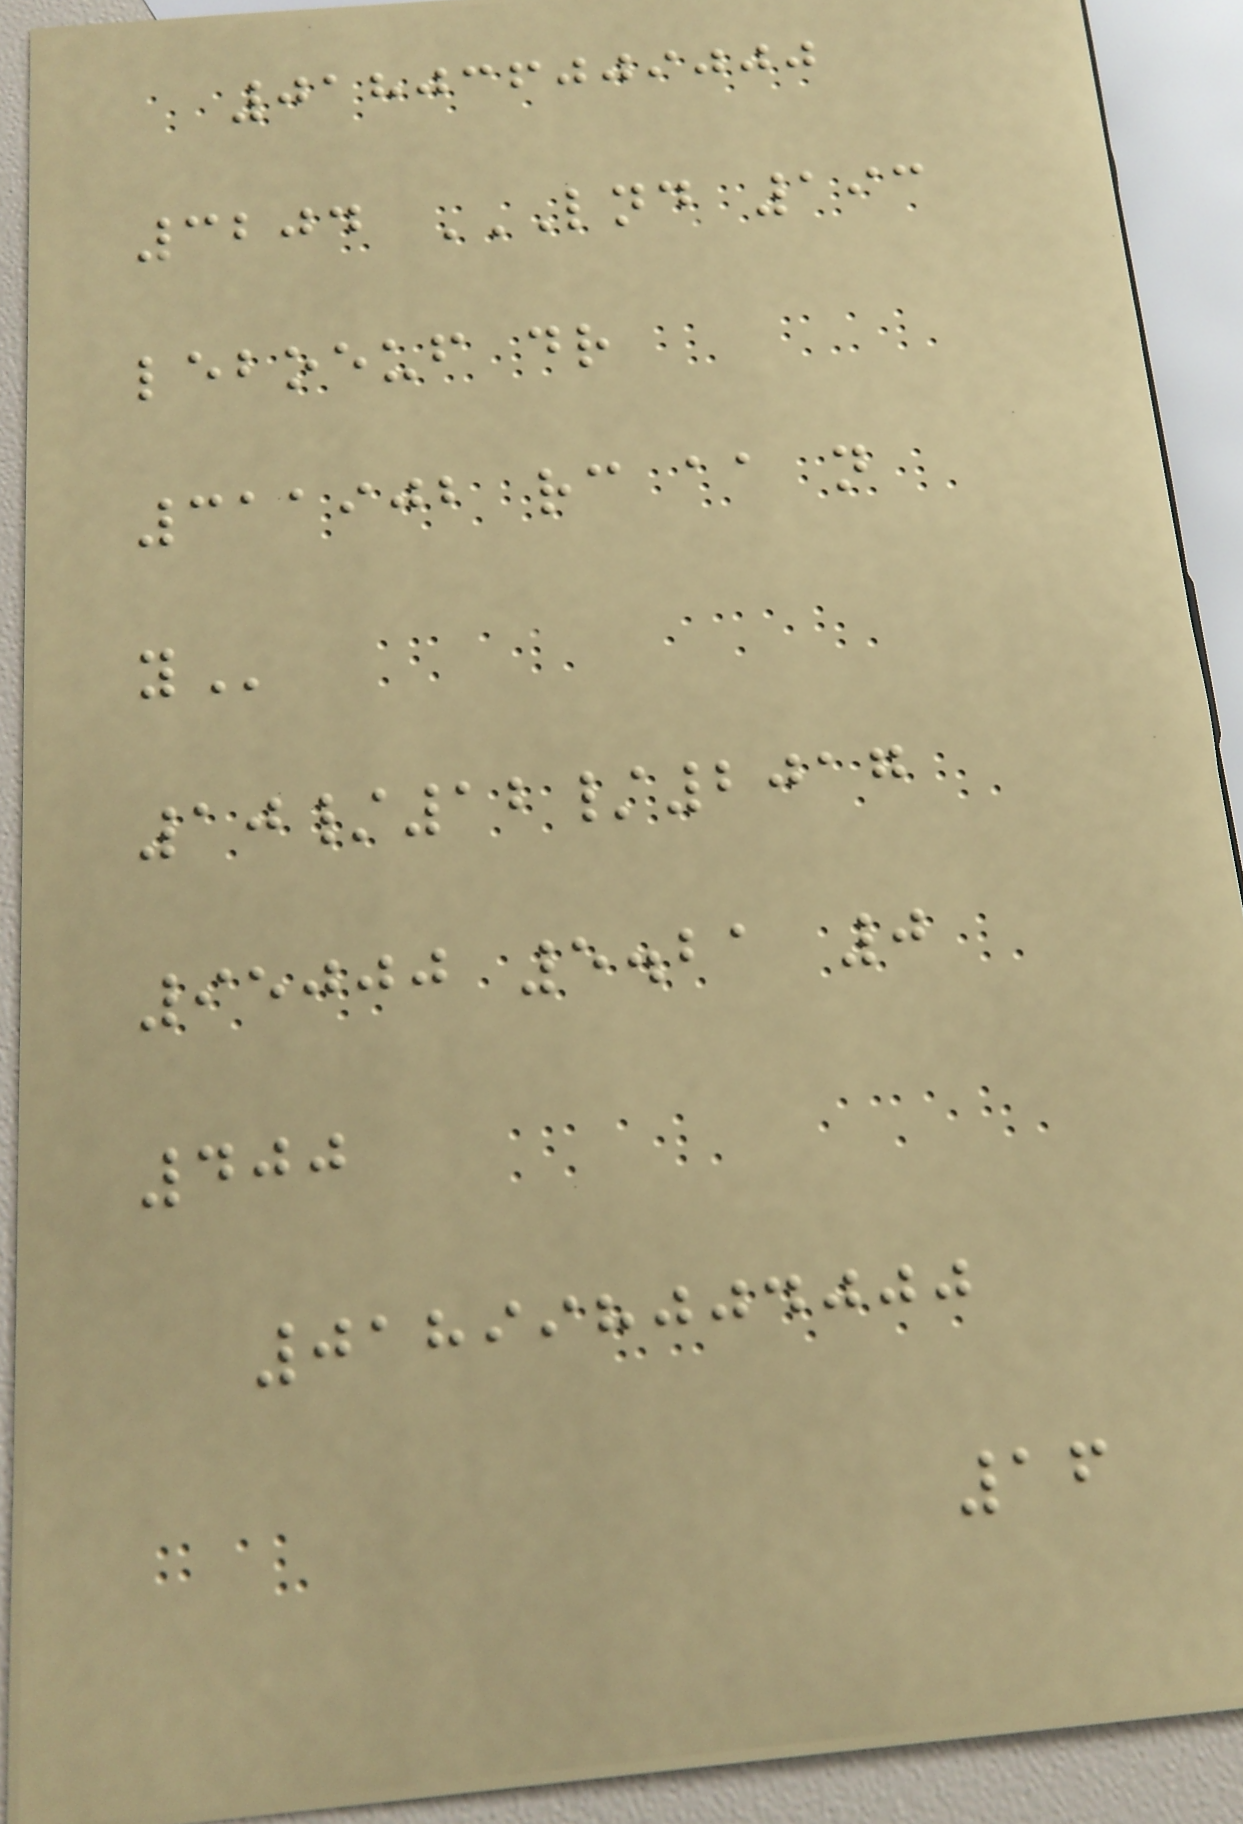018036009000
3204 LND 193
LEBOEUF DR
311902 RC AA N
Y
10/12/2017
95000 5.21 0
400
018998004000
16
